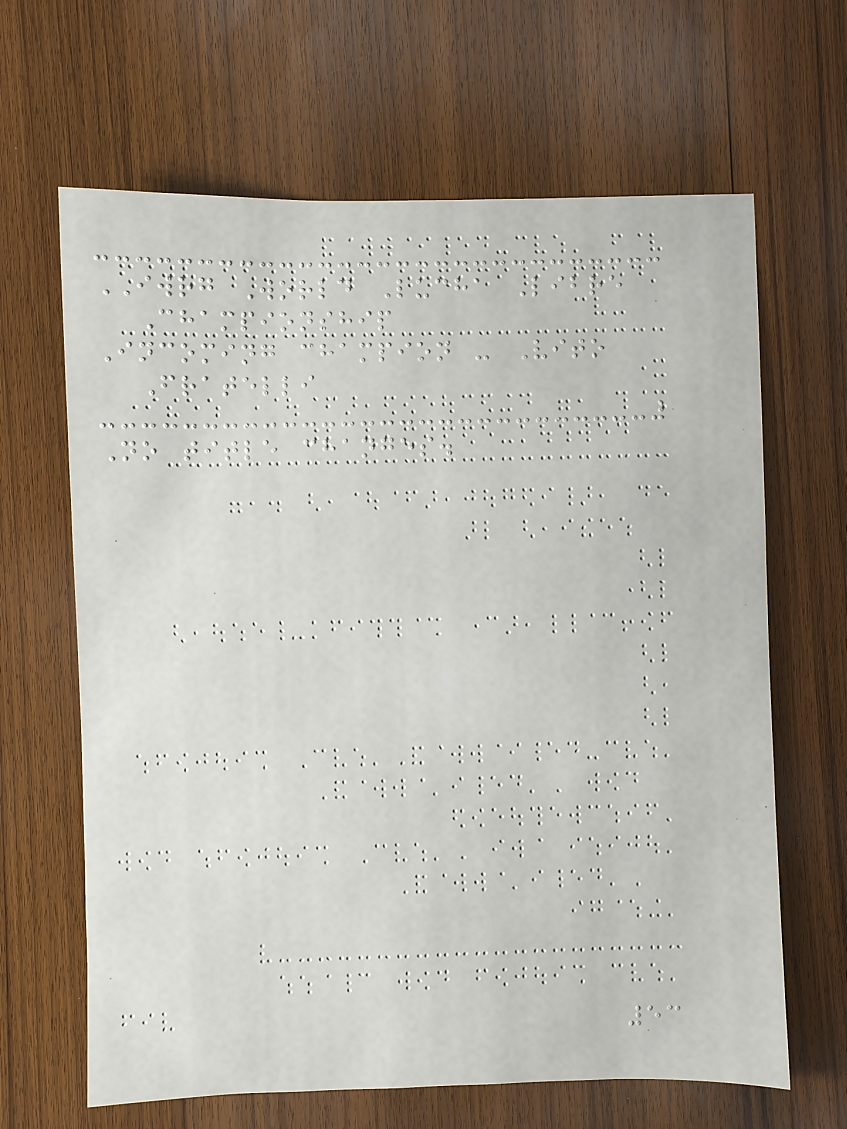IWRG World Lucha Libre
Championship
Incoming champion - Vito
Fratelli
No title changes.
53
